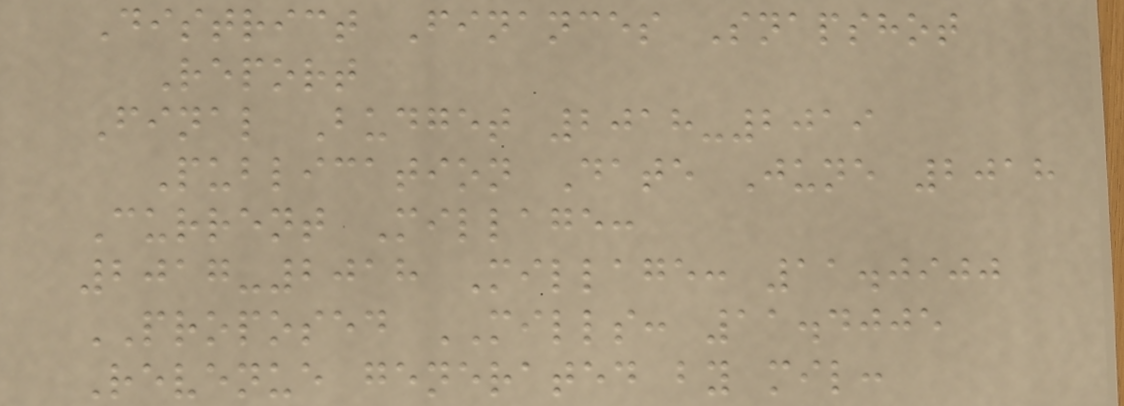District Finances Snapshot
Report
Final Budget 2018-2019
Publication Date June 2018
Current Millage:
2017-2018 Millage: 11.0900
PROPOSED MILLS: 11.4005
Revenue generated by mil:
